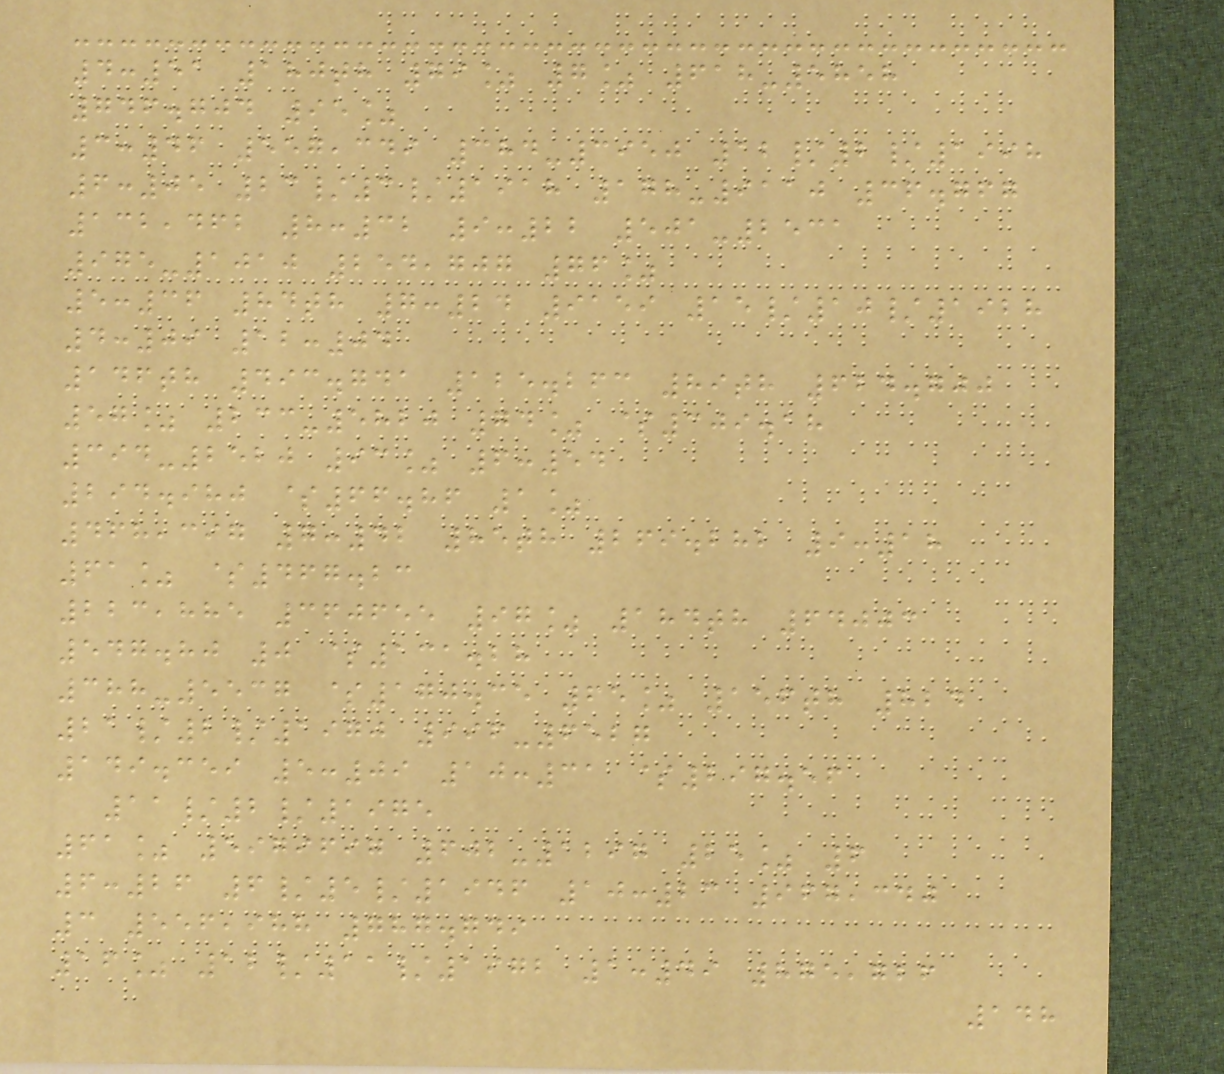4:51 180th 79% 7% 618-5858
746.704 95%
3:46 557,349 384-3950 12/2/1998
6:05 23/3/1918 178-9110 36.767
132,462 8:32 9:22 501-2531
975-1010 254,707 76%
5:36 84th 7:24 9159 15/10/1928
4:09 12:04
146th 493.741 125.263 89th 624.700
57% 233-5820 74% $309.18
394-2520 93% 6:54
294.980 $66.86 1%
468,397 7:42 85th 269.282 9:18
61% $467.23
223,885 360655 97% 184th 64003
547.80 0 $131.28
388-5537 $170.35 65% 156th 824
21/2/1970 996-6527
149.359 5:09 10:31 $297.56
11/2/1975
61% 5979697 602-1297 25% 6
6:26 6/5/1946 10:23 967,340
3 556,988 787.749
16% 12/11/1972 1:49 875,726
148
